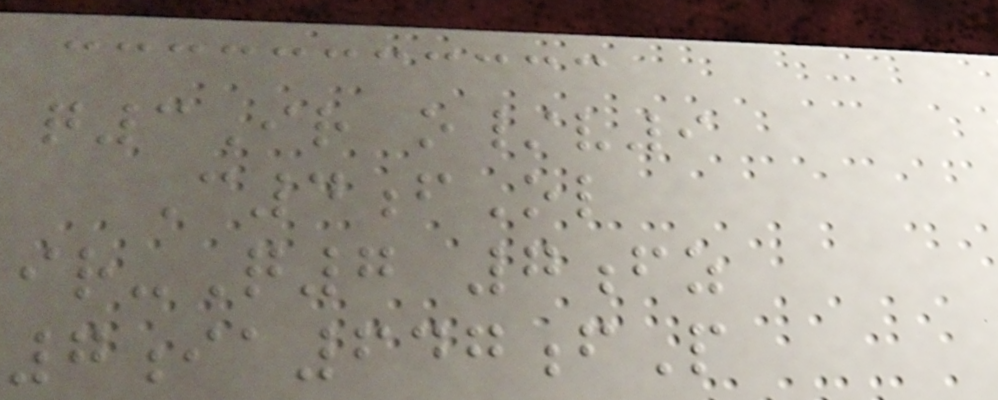q3Ir o/v9
C4fOl
ir-Q7 7fz
7ia647fP
